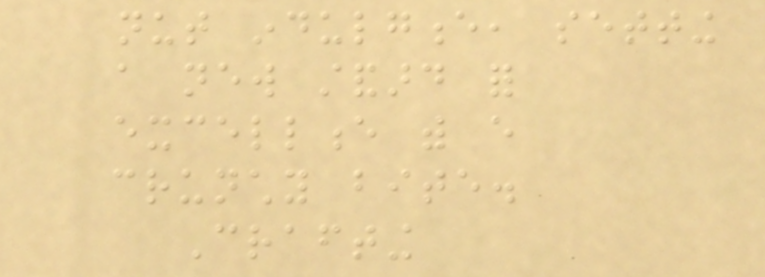nut indulgence, setting
a new standard for
excellence with every
crunchy bite.
Crafting
